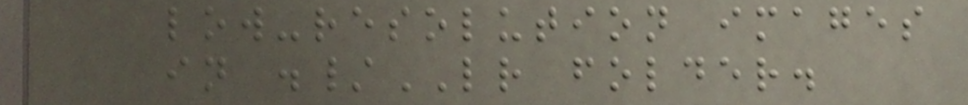low-resolution images
in ./LR folder.
